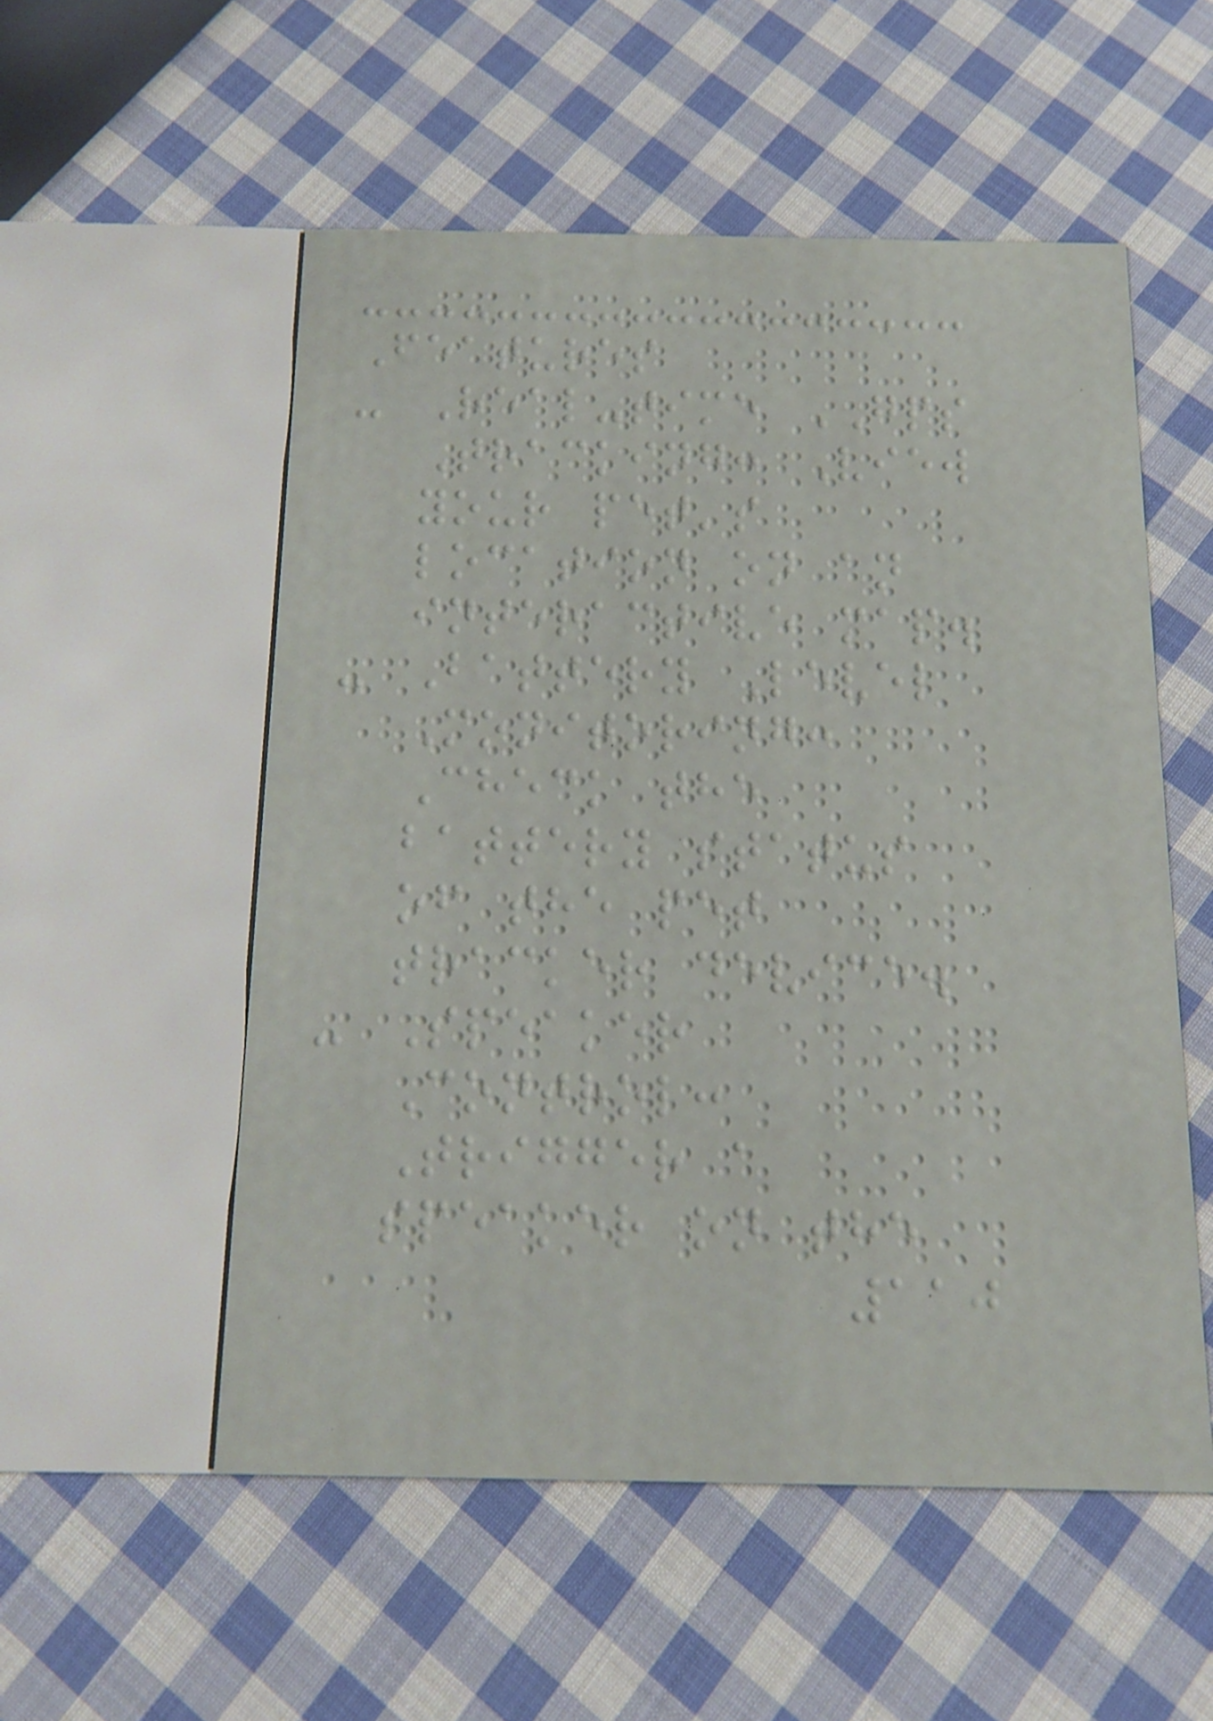Features
- Real-time GPS
Tracking: View
your pet's
location on an
interactive map.
- Battery Level
Monitoring:
Check the
battery status
of the pet
tracker device.
- Speaker
Control:
Trigger a
speaker on the
110
